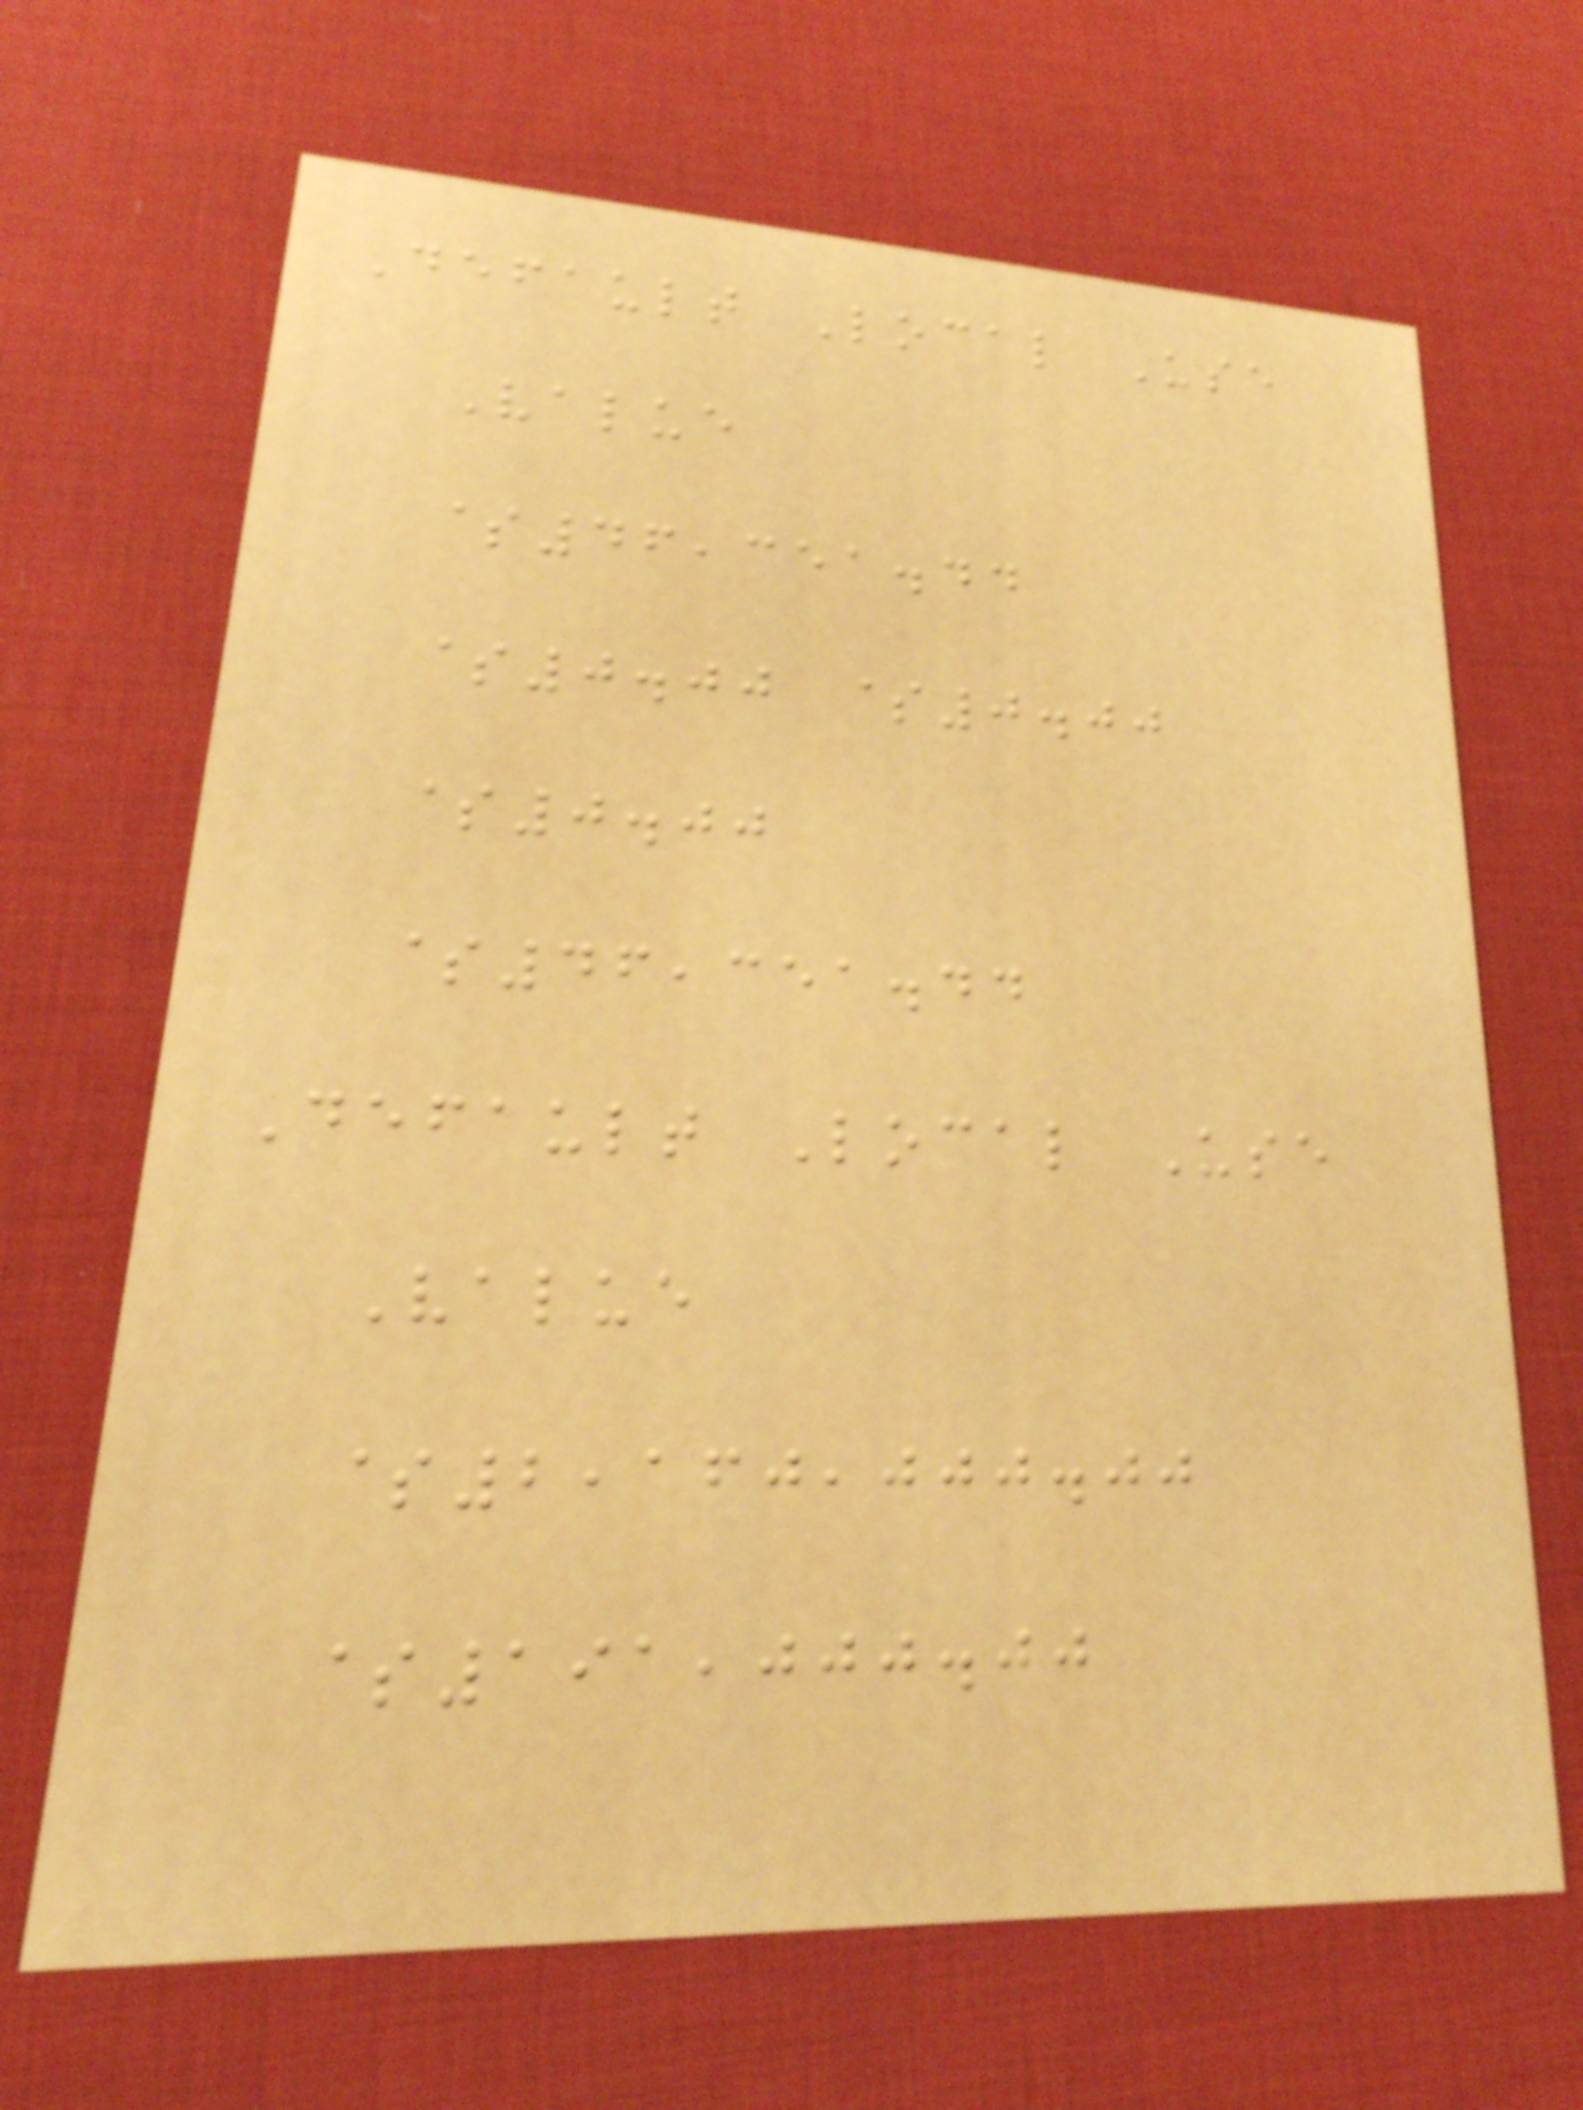Default Local Use
Value
$46,351.44
$0.00 $0.00
$0.00
$46,351.44
Default Local Use
Value
$2,160,000.00
$191,000.00
